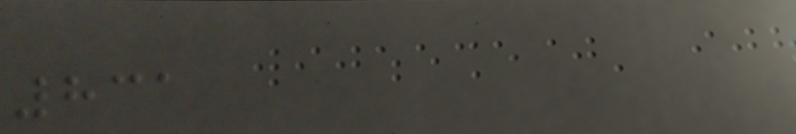831
